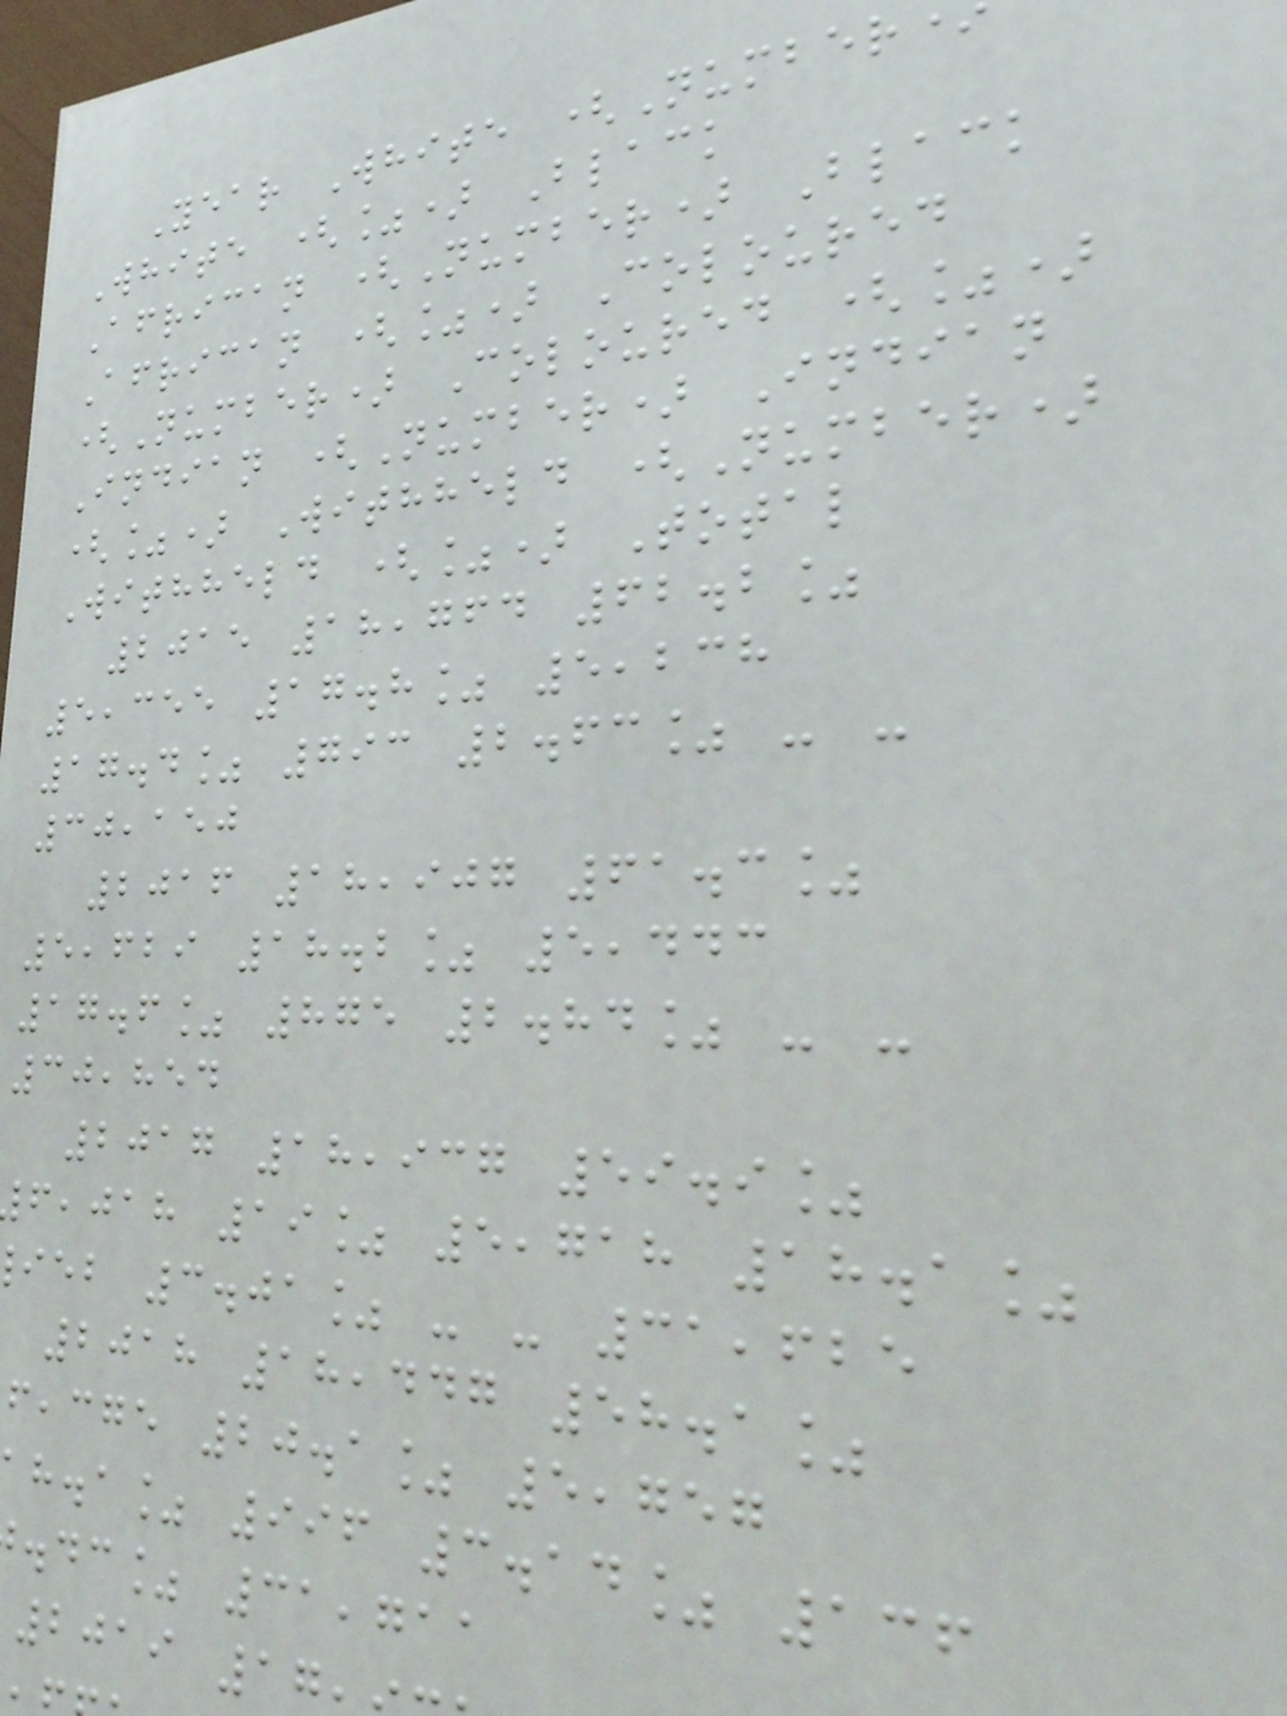Year White (Number
White (%) Black
African (Number) Black
African (%) Coloured
(Number) Coloured (%)
Indian (Number) Indian
(%) Withheld (Number)
Withheld (%) Total
2015 18,764 62.2%
5,355 17.8% 5,238
17.4% 793 2.63% - -
30,150
2016 18,907 61.3%
5,629 18.2% 5,443
17.6% 875 2.84% - -
30,854
2017 18,937 59.9%
,jah 19% 5,718 18.1%
ieb 3.01% - - 31,625
2018 18,447 58.1%
,cge 20.1% 5,757
h.a% 996 3.14% 136
.dc% 31,711
2019 17
